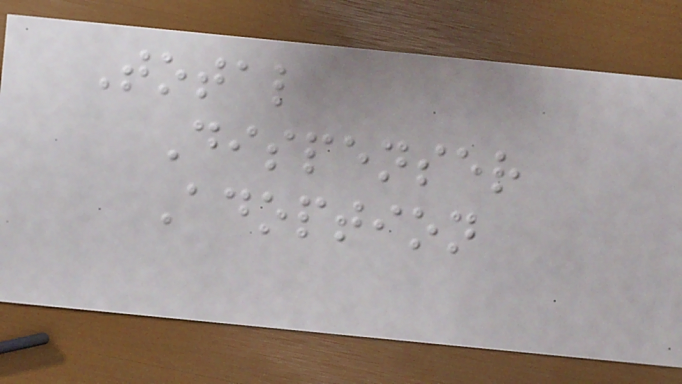Total
Dispenser
Adoption
